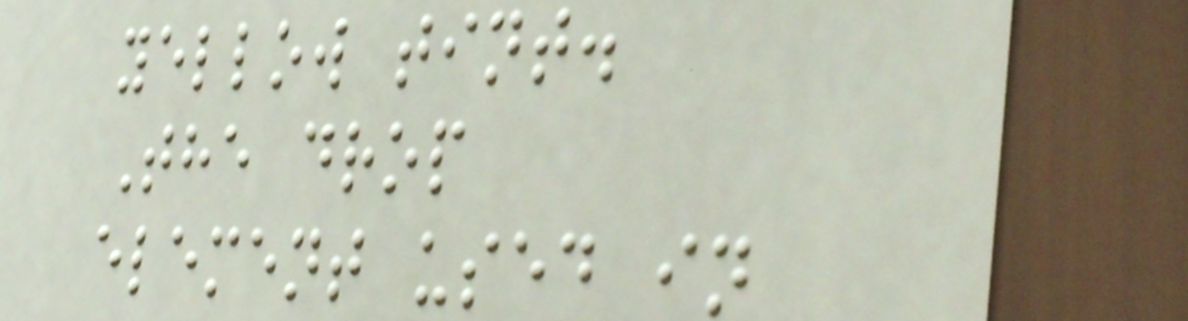yellow tint.
The drop
element used in
